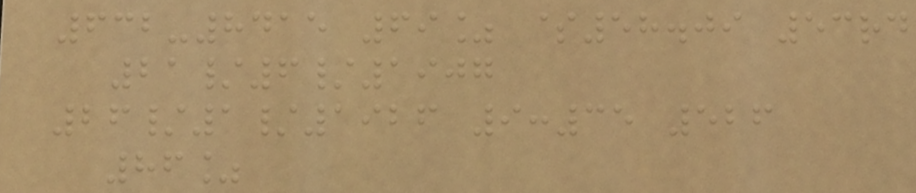632-8415 69% $58.09 53rd
21/6/1907
26/1/1926 9:35 526
86%
